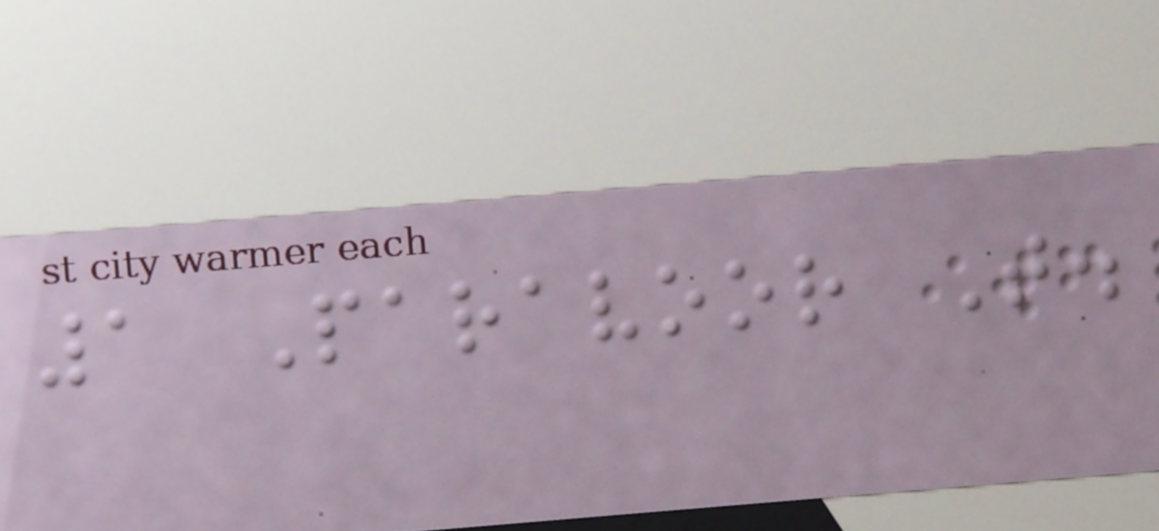1 Paravoor T.
